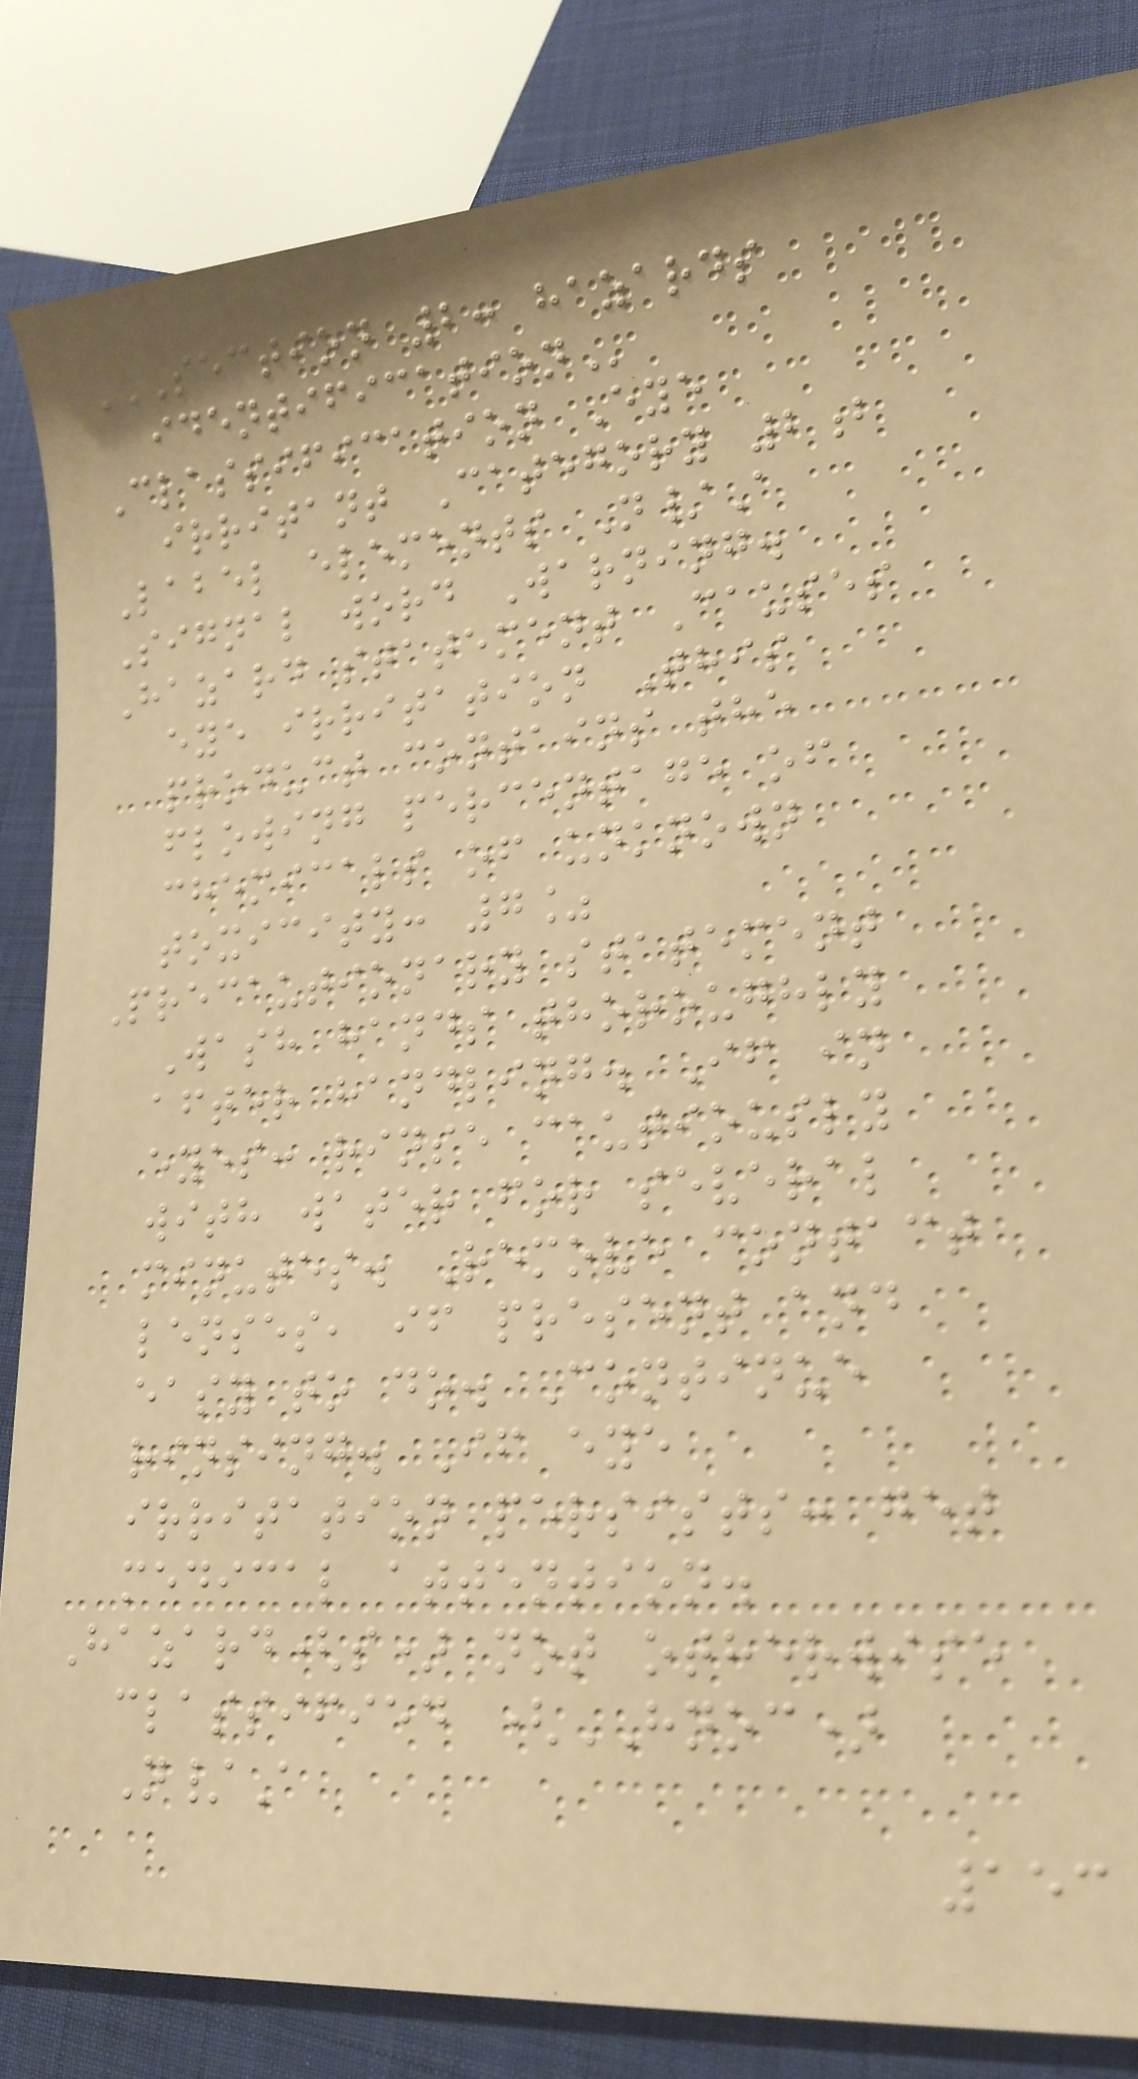SECTION 2: HAZARDS
IDENTIFICATION
Classification Eye
irritant Category 2b
Label elements N/A
Signal word Warning.
Hazard statement Causes
eye irritation This
product contains the
flowing percentage of
chemicals of unknown
toxicity: 7%
Precautionary statement
Wash hands thoroughly
after handling. If in
eyes: rinse cautiously
with water for several
minutes. Remove contact
lenses, if present and
easy to do. Continue
rinsing. If eye
irritation persists: get
medical attention.
Hazard(s) not otherwise
classified (HNOC)
N/A
153
